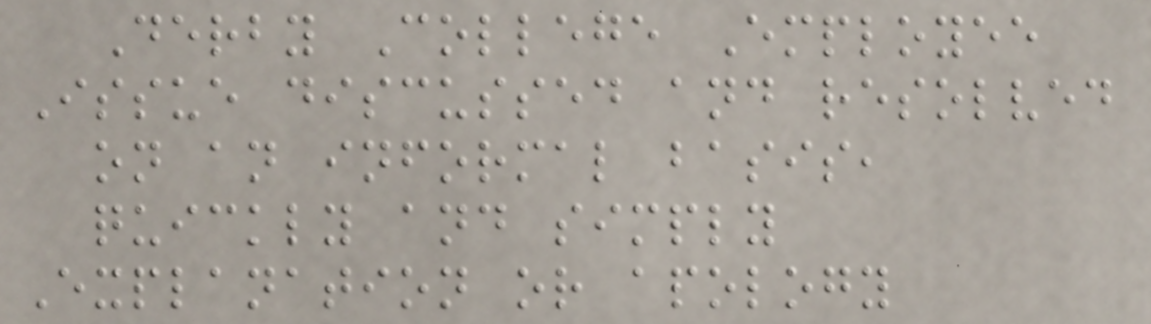Derby College Employee
Issue discussed and resolved
on an informal basis,
quickly and simply
Explanation or apology
